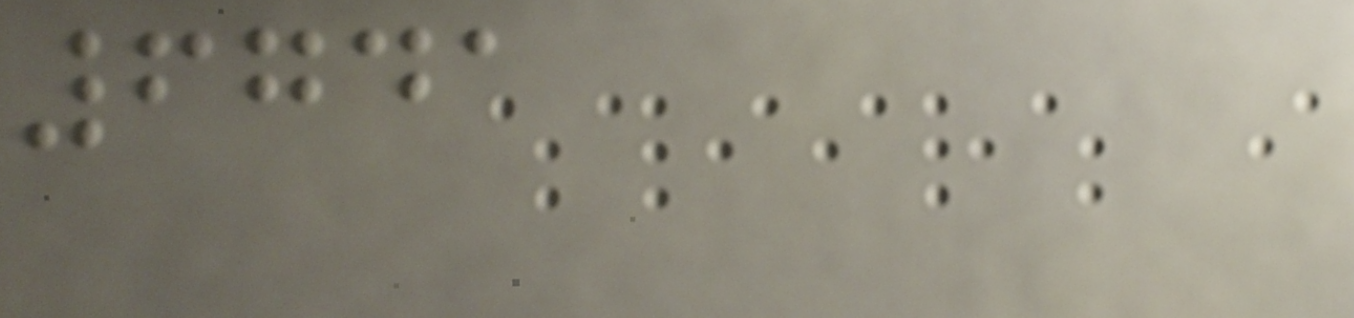6741
